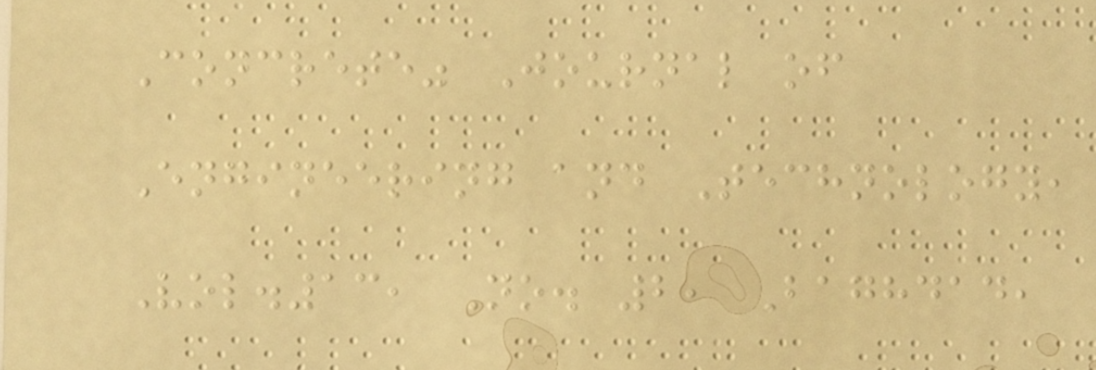Concrete" Journal of
Engineering and Technology,
Vol.13, No. 2, Baghdad,
